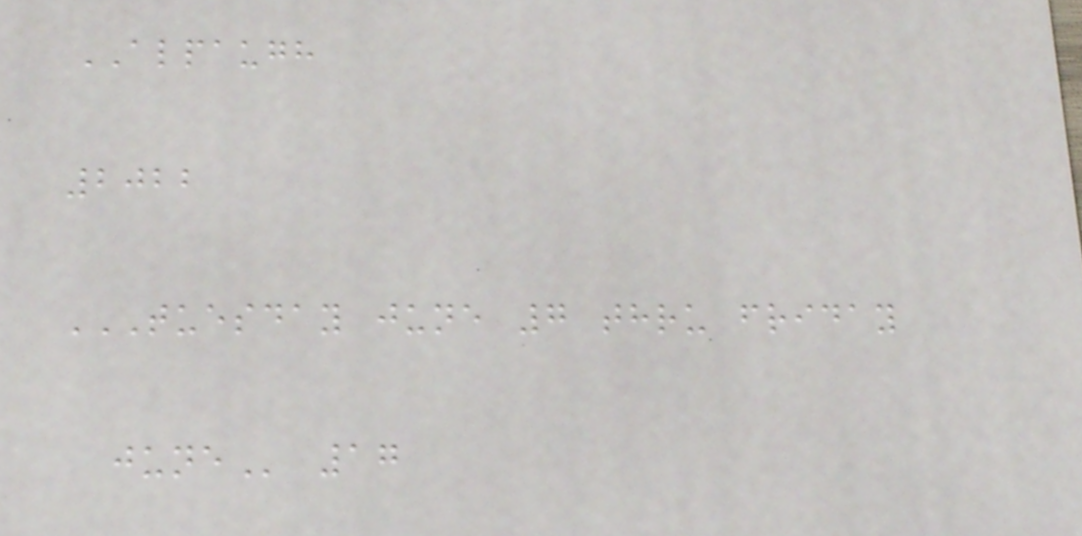ALPAUGH
2022
TUESDAY JUNE 7 THRU FRIDAY
JUNE 17
